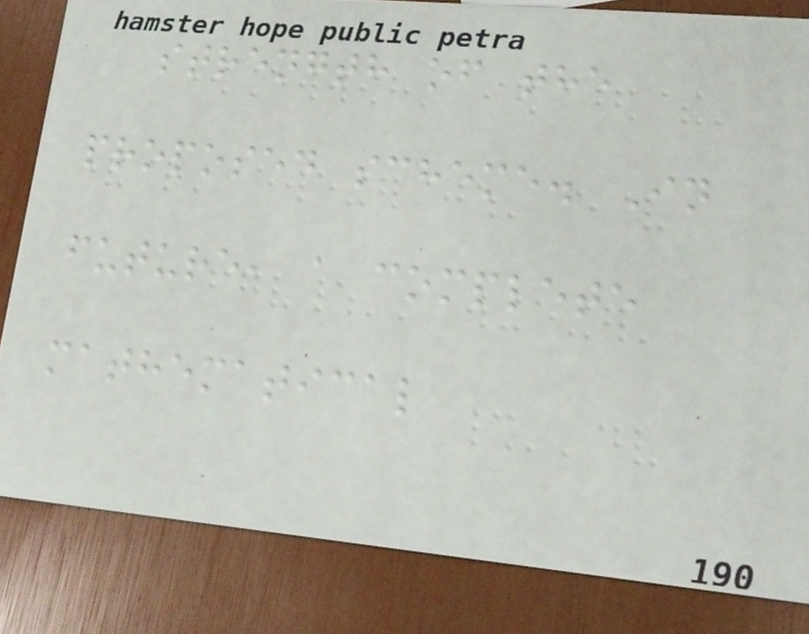strength of the
proposed scheme. In
future, a complete
mathematical
